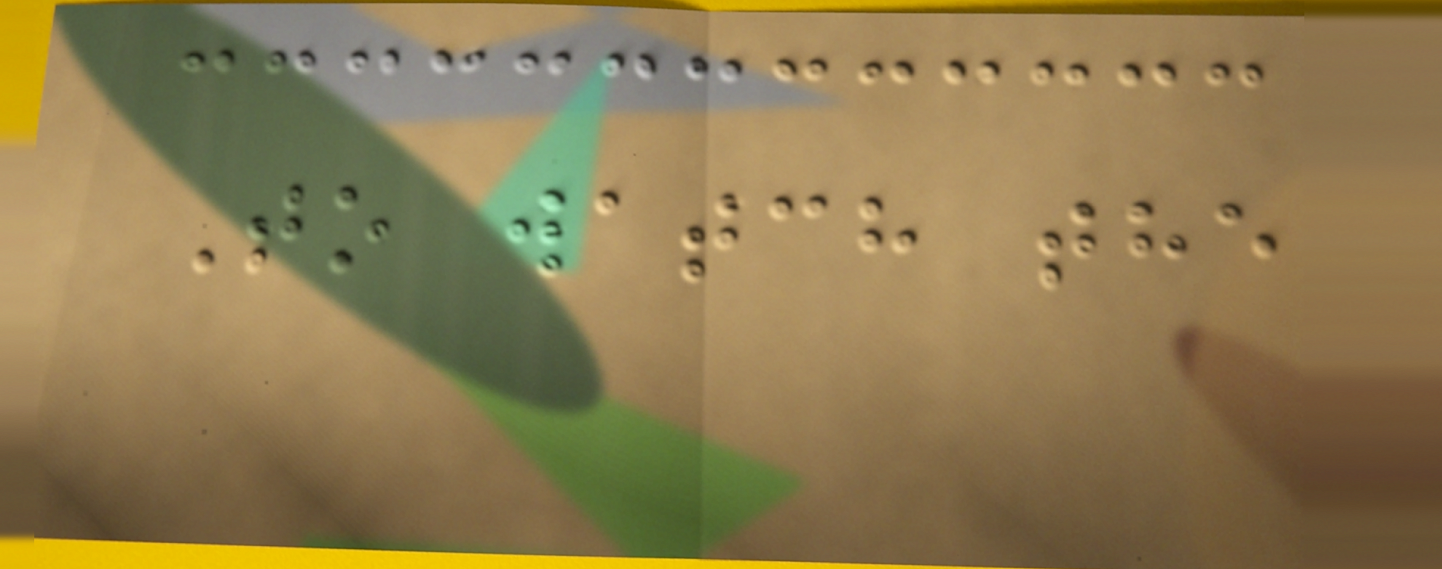To watch the
